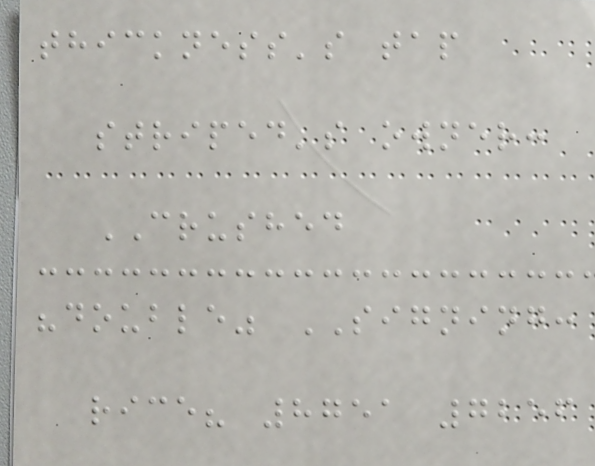thickness's tap
striped's owner:
CRUSHED
"double" SIGNING:
rice? 8751 7256
